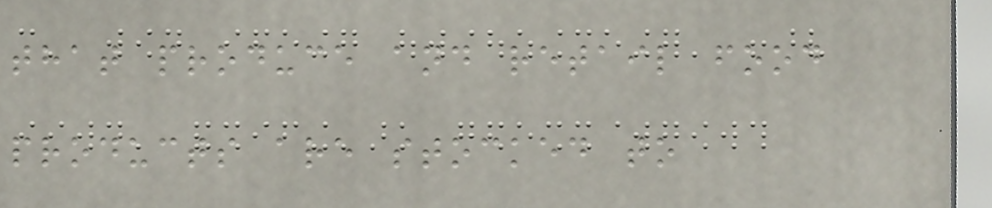that produce and retail food
products are stocked to
